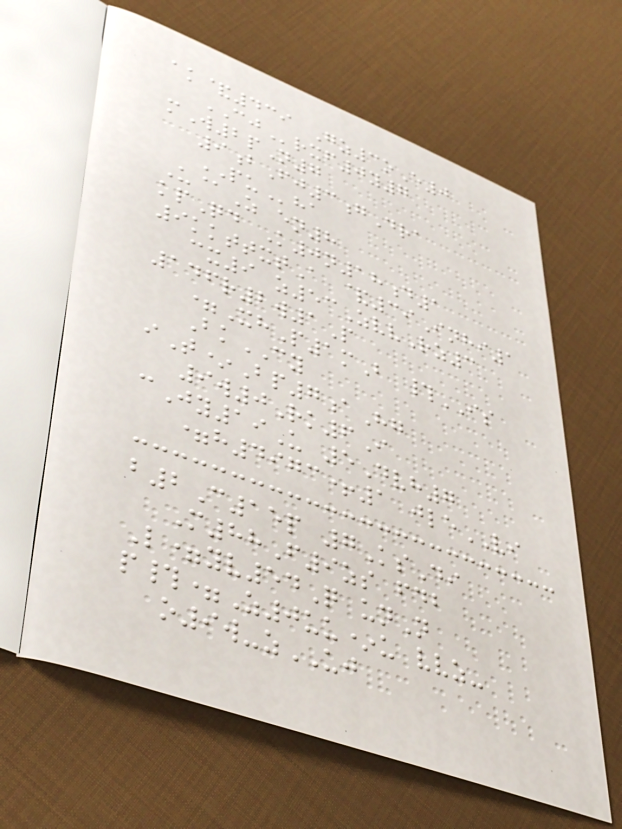ak&439 Gz3oE0
CJrxf0y7
mW2pN7
9bFj3gDra
PUha
U@Z en8
kpQd K0n18d1
9kkttxtA &39Inhi1
cx9 z53ZvvRz3
146r2w1P
=XhP1mB #IS
BkCY
iT*Bp7aHg
9w0Rk6I
cJy19U 5Dvh7
=h4973+1 jleVI
b2C15p 7KsDi
M88F9zs fdb
L=yv54Q unN
p#=Z0uu*u vvz-
o9w-zUJ
